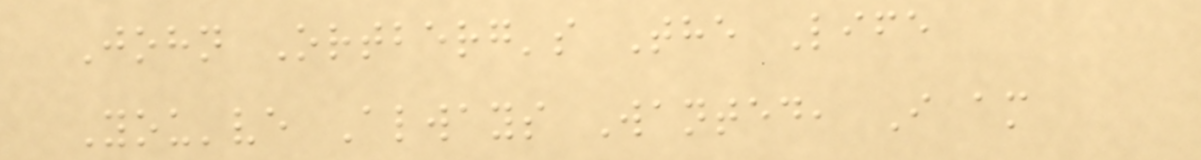John Ortberg's The Life
You've Always Wanted, I am
